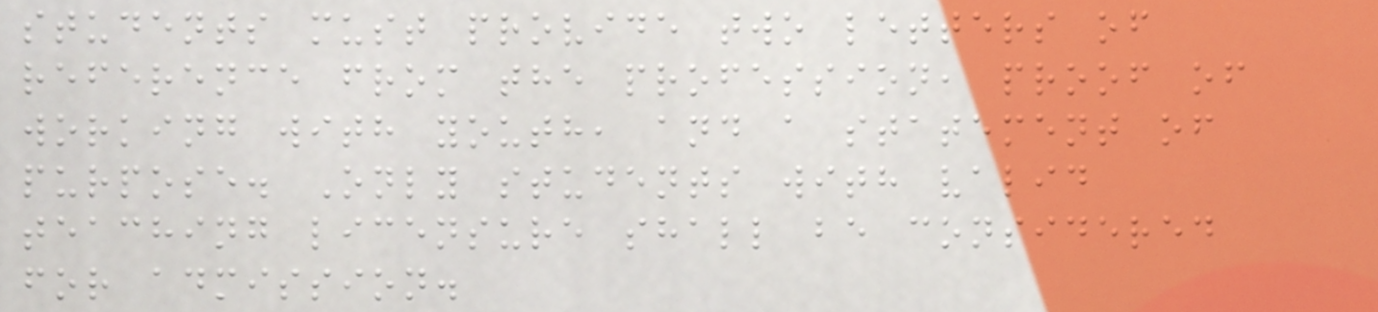students must provide two letters of
reference from the profession, proof of
working with youth, and a statement of
purpose. Only students with valid
teaching licensure shall be considered
for admission.
